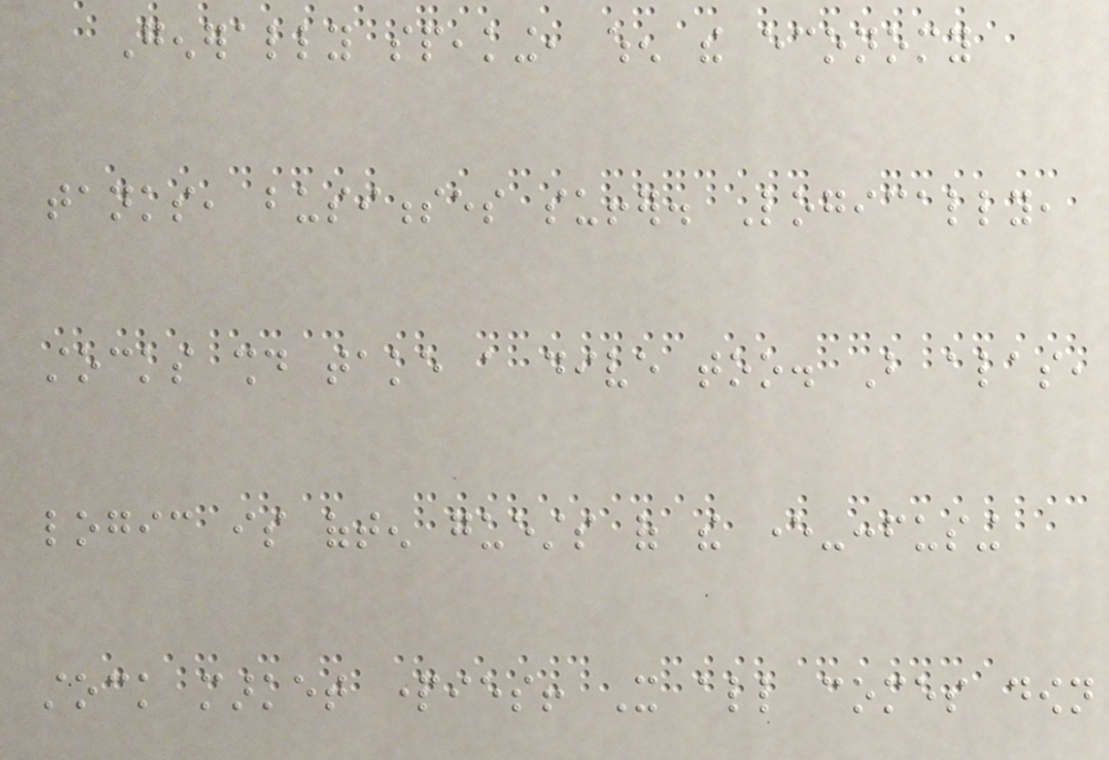Generally speaking, when the economy
tanks, businesses suffer. Logically,
stocks should take a dive too. But alas,
logic is often guests of the ever-confusing
stock market parties! It all comes down
